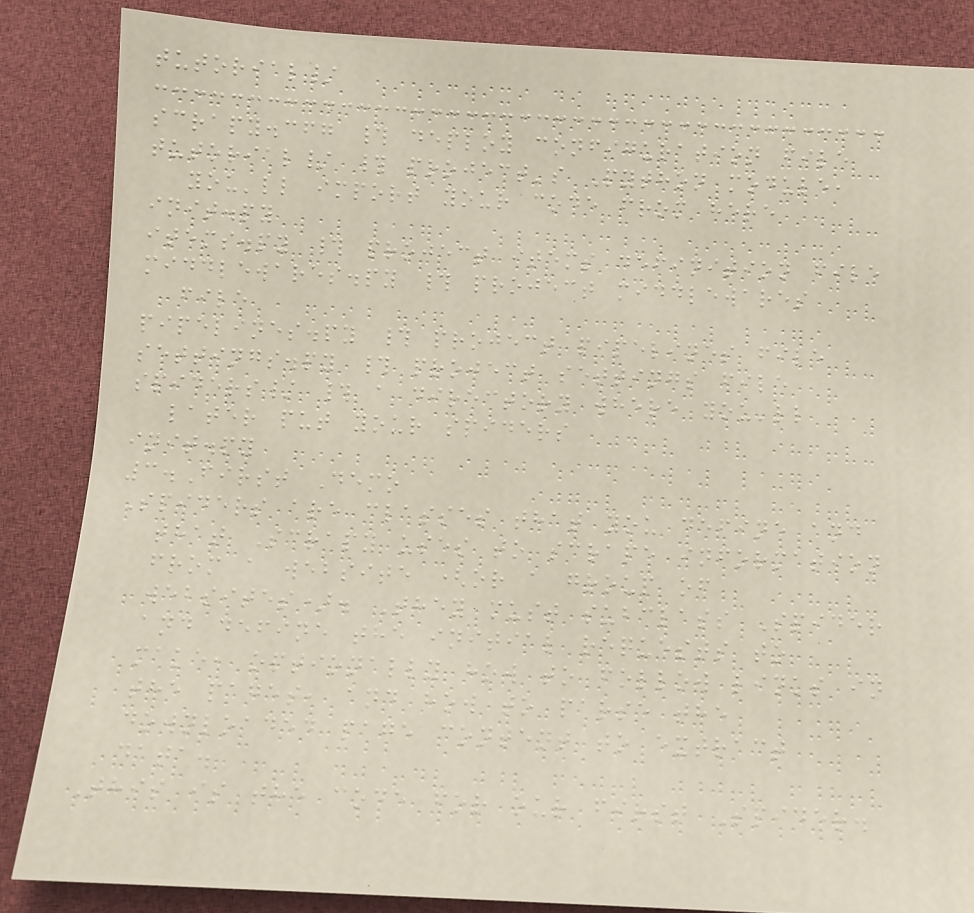tutorial/
scrapy.cfg # deploy configuration file
tutorial/ # project's Python module,
you'll import your code from here
init.py
items.py # project items definition file
middlewares.py # project middlewares
file
pipelines.py # project pipelines file
settings.py # project settings file
spiders/ # a directory where you'll
later put your spiders
init.py
3.First Demo
Spiders are classes that you define and
that Scrapy uses to scrape information
from a website (or a group of
websites). They must subclass Spider
and define the initial requests to
make, optionally how to follow links in
the pages, and how to parse the
downloaded page content to extract
data.
This is the code for our first Spider.
